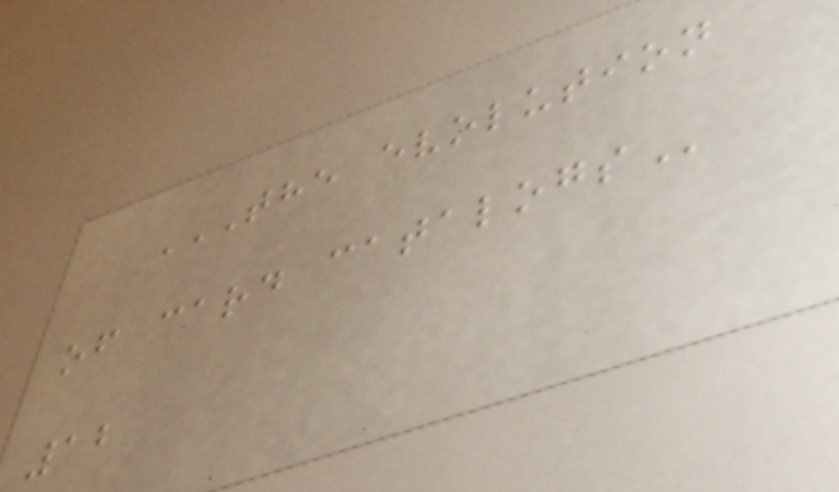THE EVOLUTION
OF CARD CATALOGS
12
